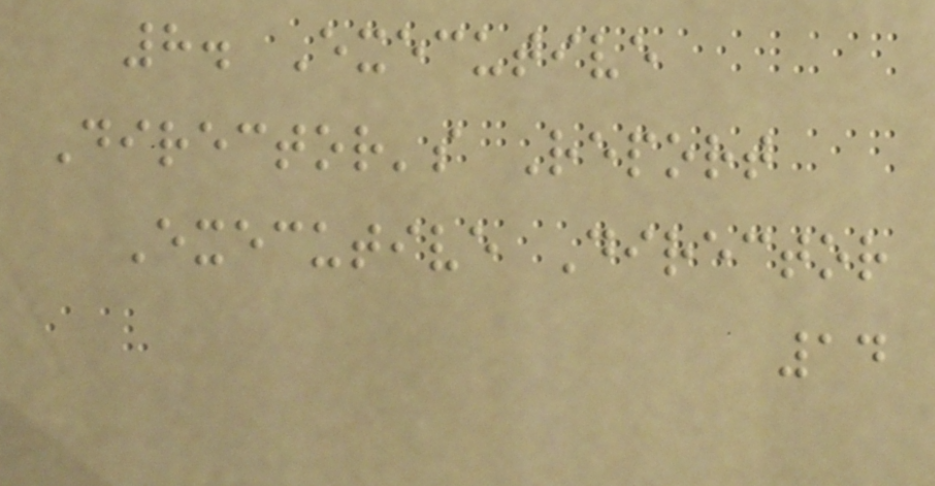8. Executive
Director's Report
Executive Director
14
